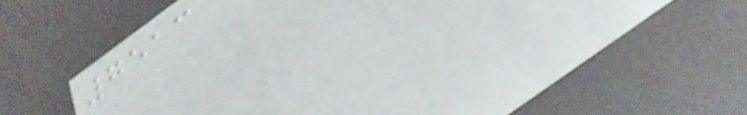7513
